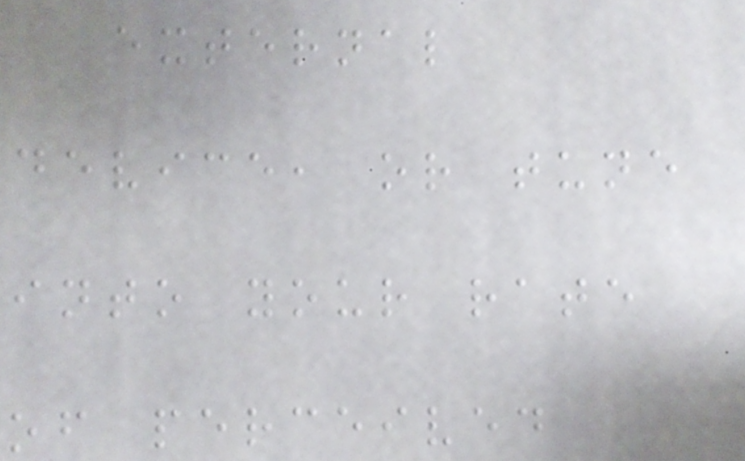external
device, or tune
into your rate
of perceived
